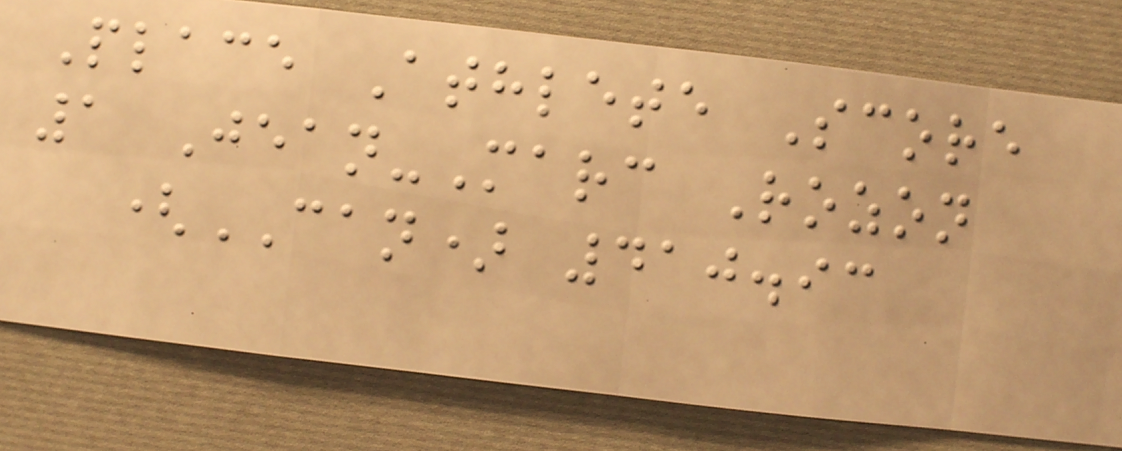Place Athlete Score
1 Jean-Marc Rozon
(CAN) 410.93
